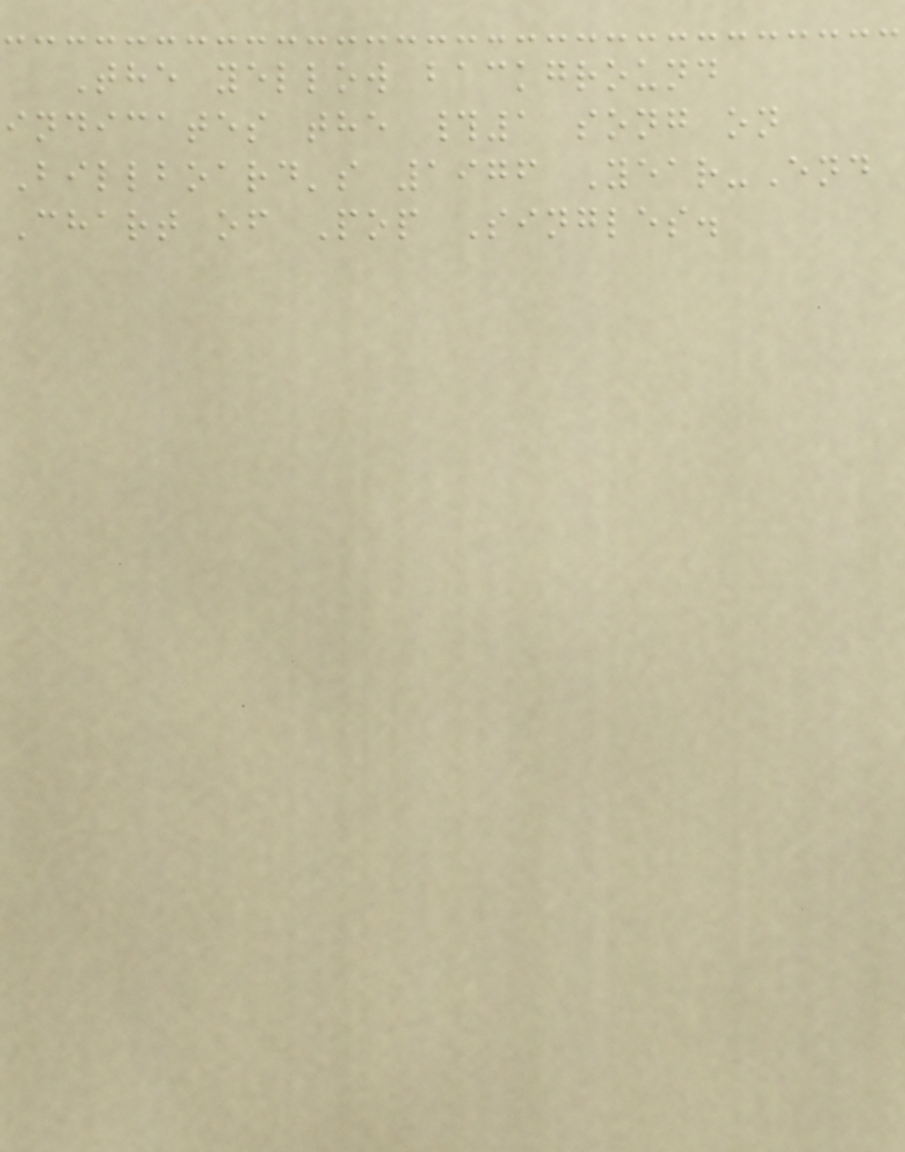The yellow background
indicates the #1 song on
Billboard's 1976 Year-End
Chart of Pop Singles.
